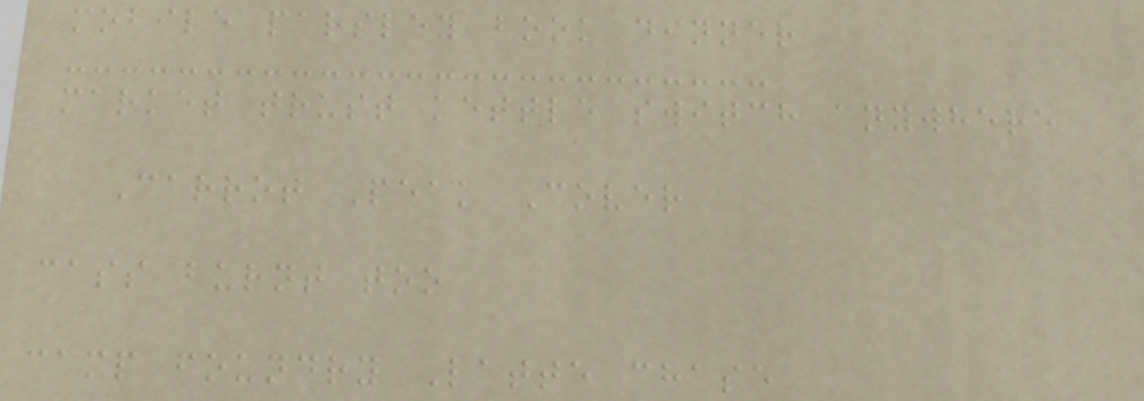mobile parsley book dinner
market trust kettle switch anywhere
Carrot Peak Cover
cass burnt too
camp foundry Latte chase
